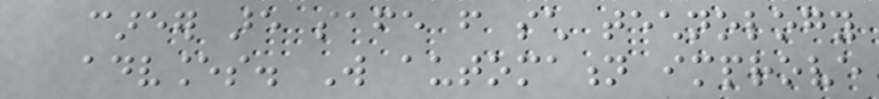career are safe from such technology
advances. Will automation improve
